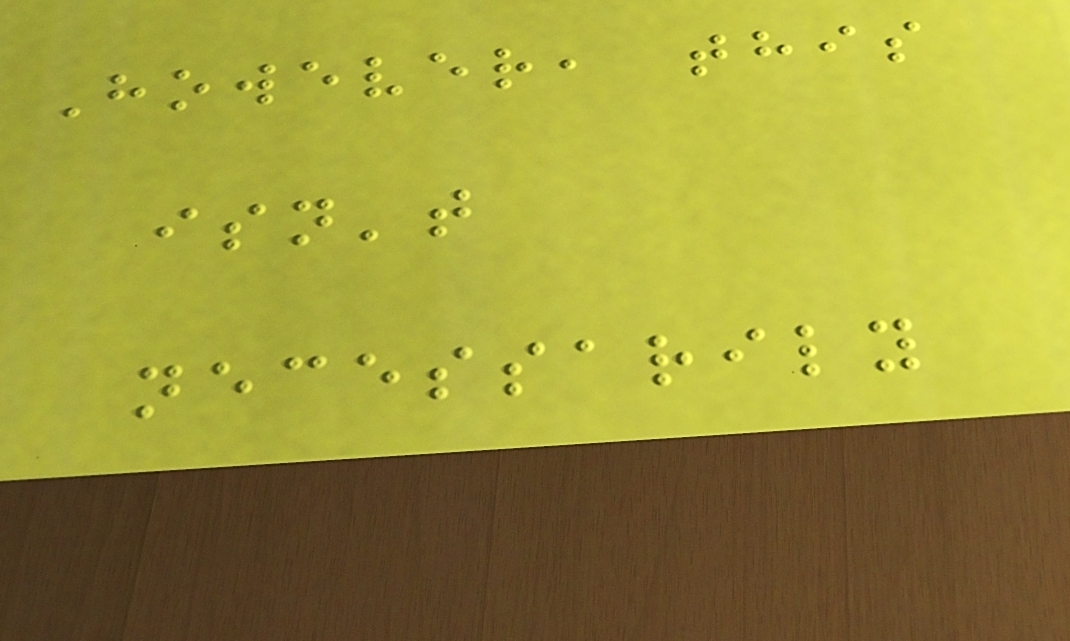However, this
isn't
necessarily
